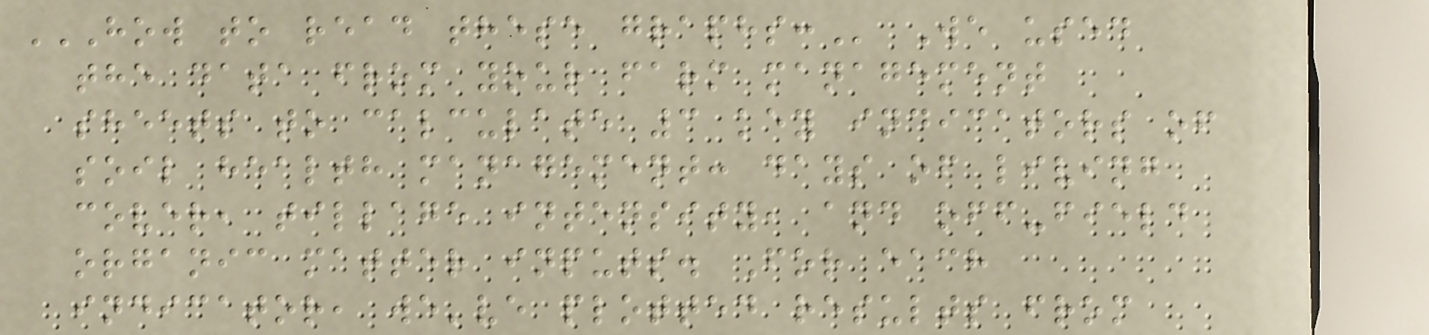HOW TO READ THESE GRAPHS: We used
the data from your farm management
sheets to calculate 3 key indicators of
soil health management: days of living
cover, tillage intensity, and off-field
organic matter inputs. For each
indicator, we've plotted results from
